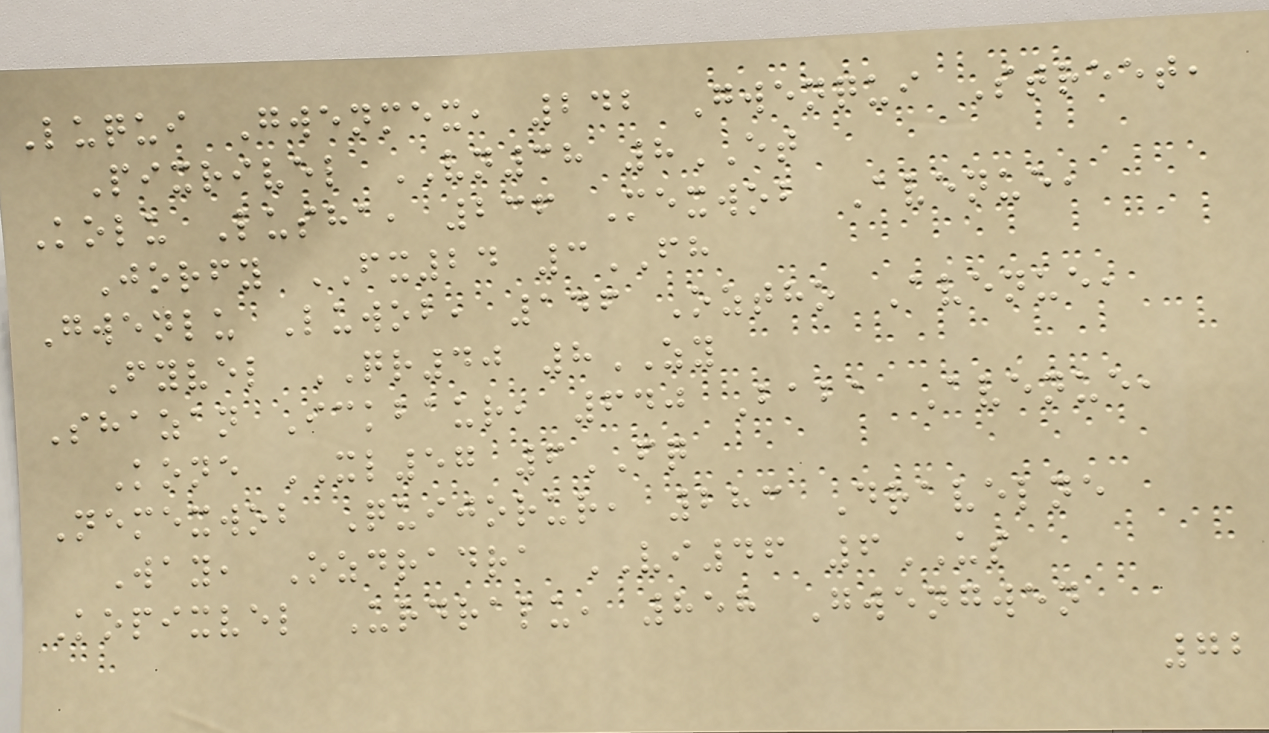Luqui Gwenmex, 242 Gwenqui Street,
Pixrivel VN38 8ET
Kolu Lusha, 236 Mexwob Avenue,
Jorfy FX24 3FH
Gwenlu Luwob, 146 Oztho Avenue,
Fyvel QR40 8ZY
Shazan Ickbaur, 640 Baba Avenue,
Kone XL57 6FQ
Nemexwob Quijorur, 283 Dravelne
Way, Ozdradra VI46 6US
Kopixvel Urdralu, 858 Gwengwen
72
